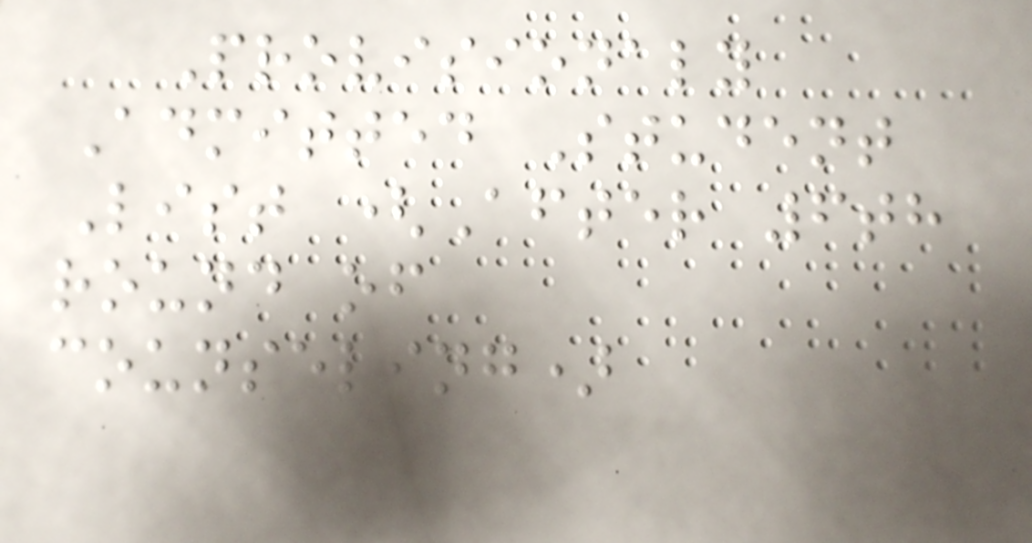Provisionaly
Admitted Student
List (After 6th
round of
counseling)
